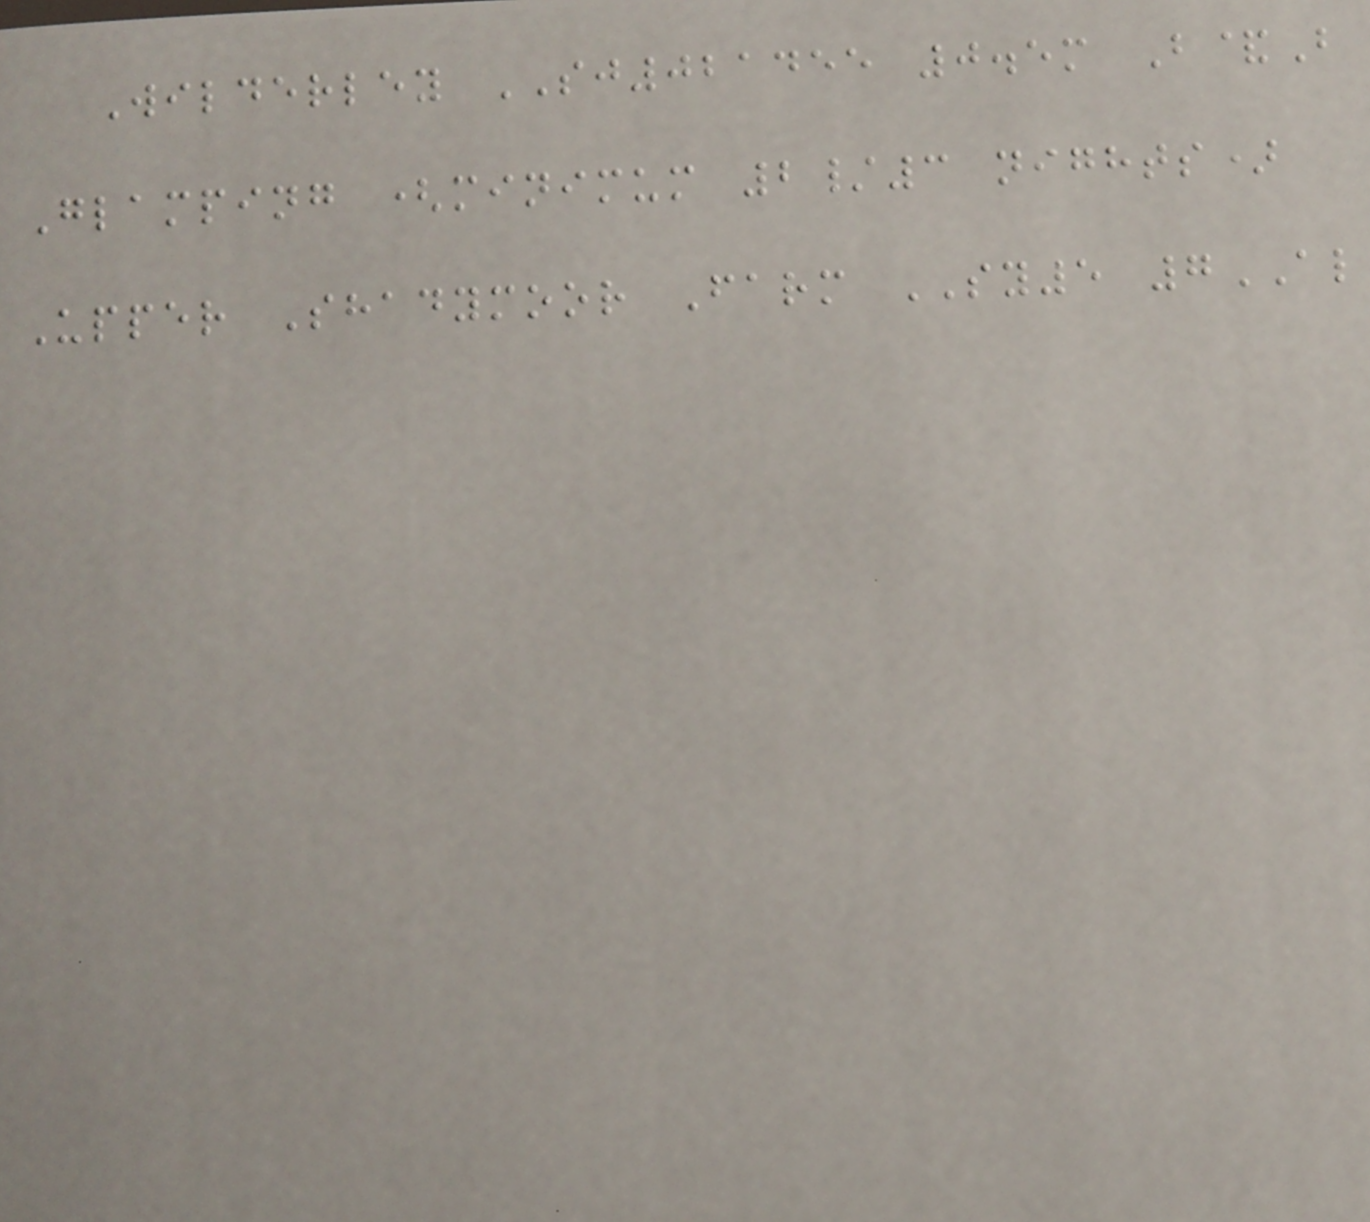Wilderley SJ021455 0.5m B&B
Glamping (minimum 2/3 nights)
Upper Shadymoor Farm SY5 7AL
